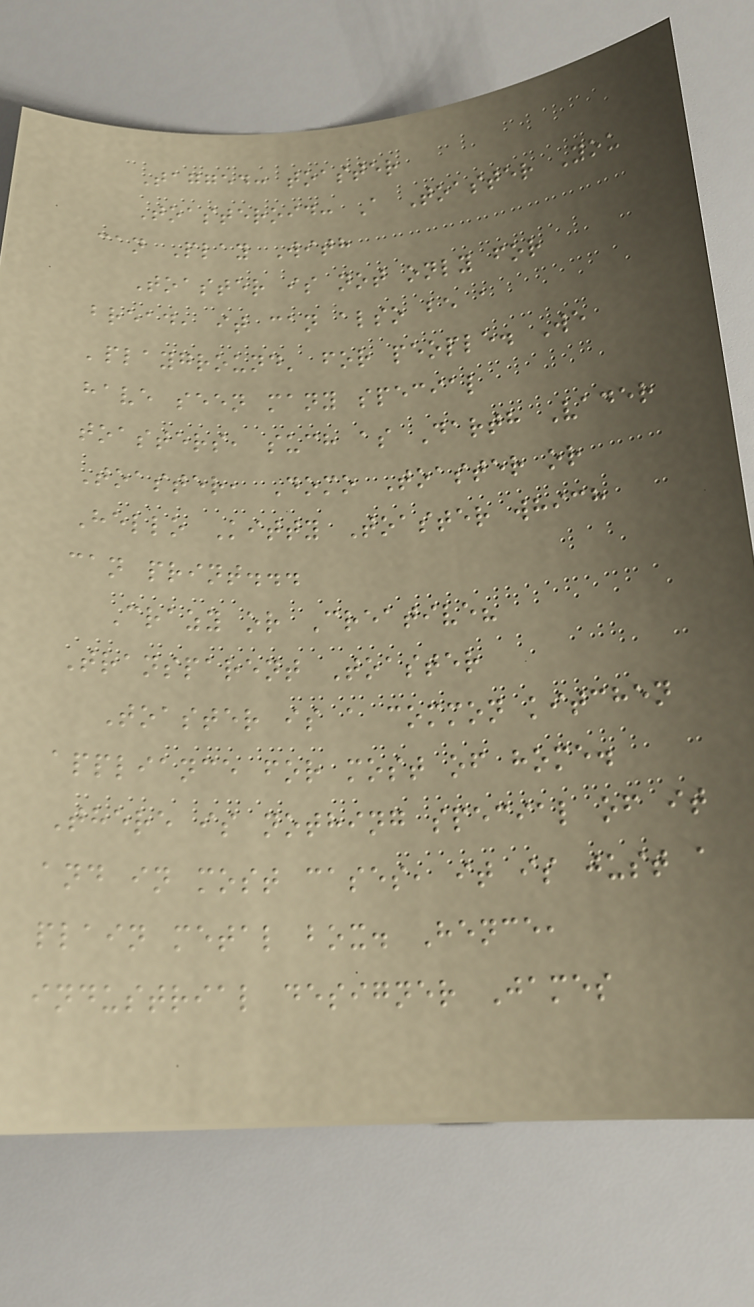Tagged: toaster
Toasteroid: A Toaster You
can Play With
Toaster is not only for
bread, it can also be a
'playground' for people. We
have seen many special
toasters, such as Darth Vader
Toaster, Domo Toaster or
Hello Kitty Toaster which
can print...
Crazy or Creative?
Transparent Toaster
Toaster is a common kitchen
appliance for most of home.
There is nothing special of it
and in most cases, it is just a
plain metal box. Hence,
industrial designer James
